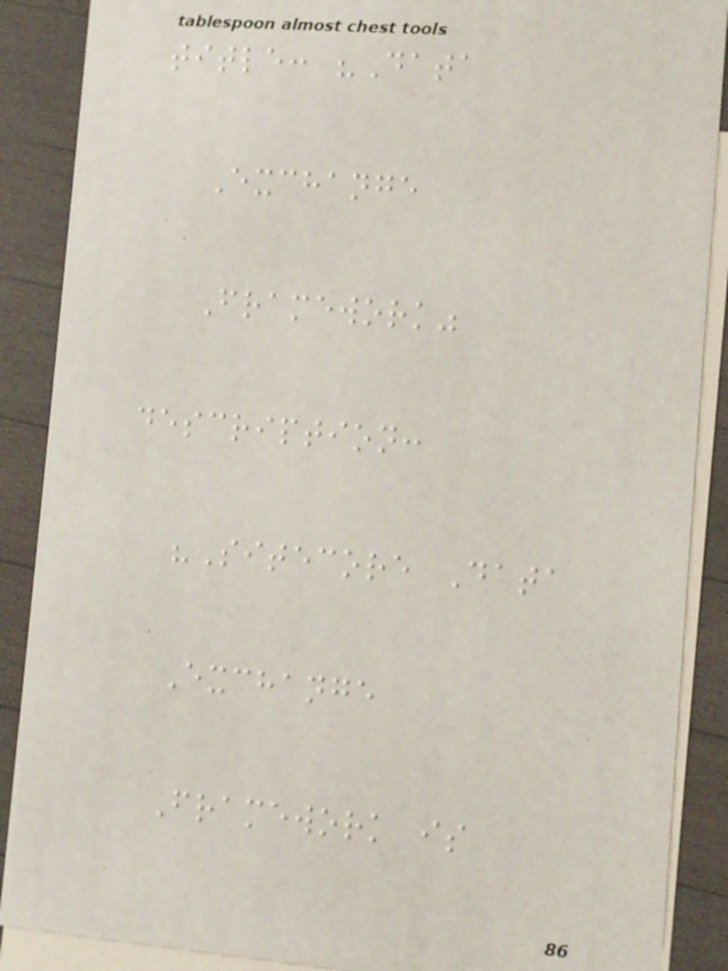title: "Data
Exchange
Framework"
description:
"Sitecore Data
Exchange
Framework is
